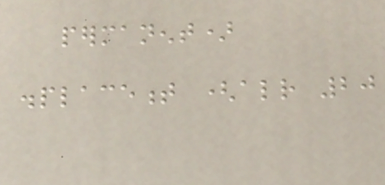permanent)
displacement (already 20
